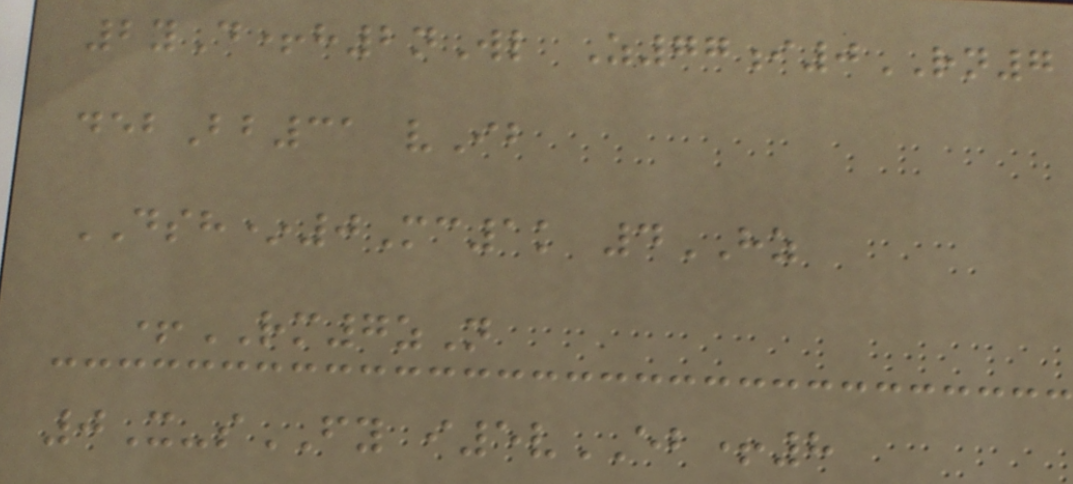2yD+h2nWl Z77i0RN7
debBb31 vIb
DSH*0Mc1k 4HZ
+RM7zN
0X-sFY i5vEB+8
